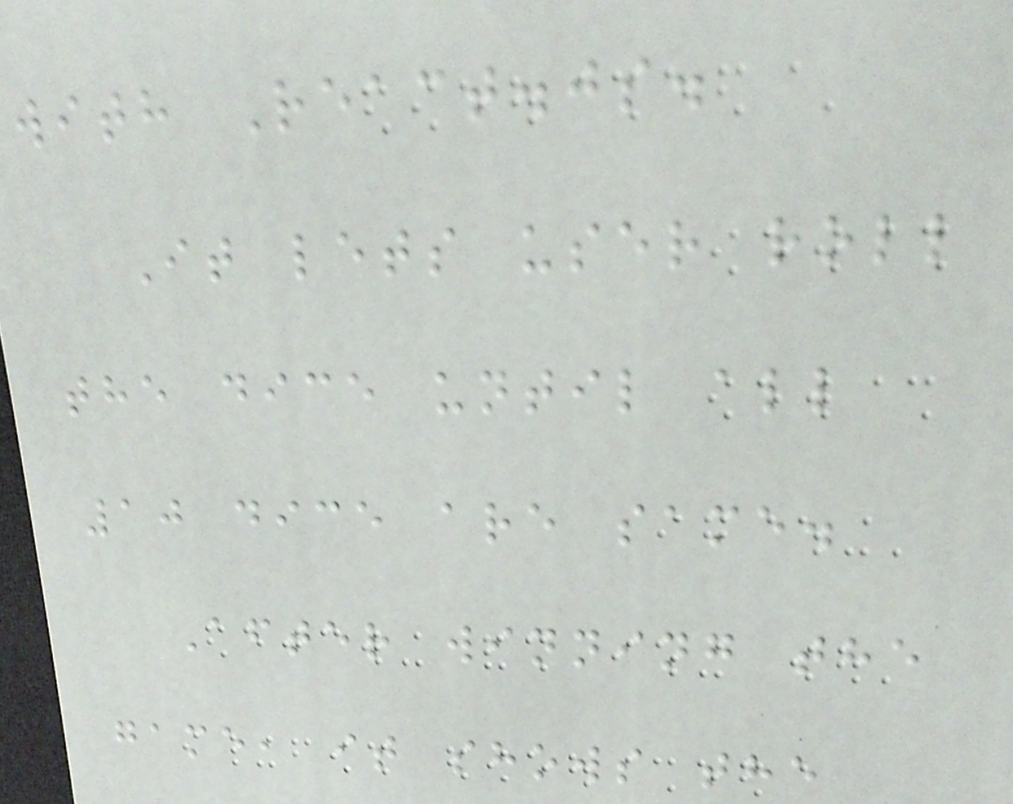with React.js.
It lets user roll
the dice until all
10 dice are same.
After winning the
game, it shows the
